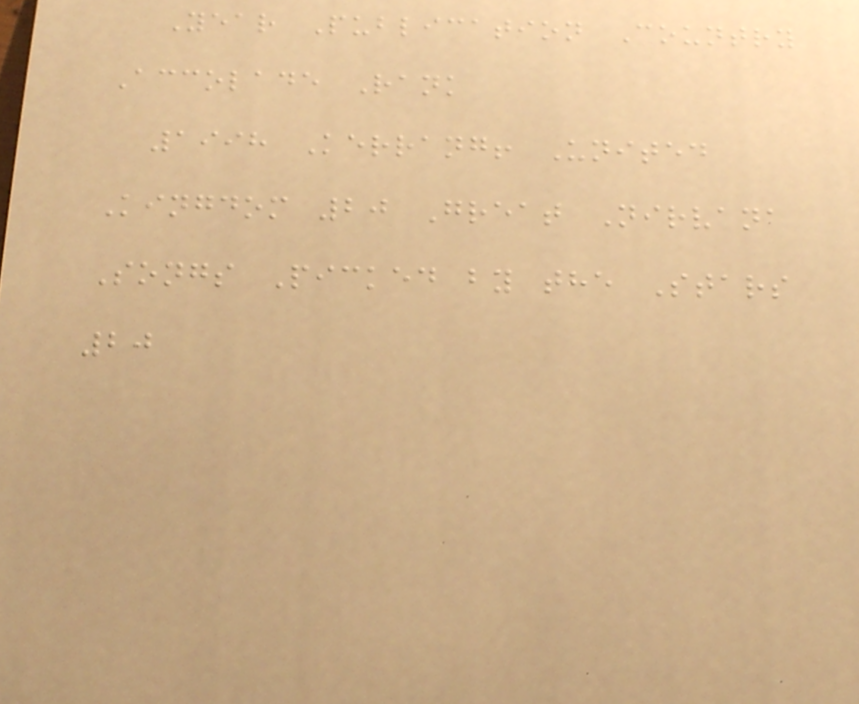Year Publication Country
Accolade Rank
1998 Kerrang! United
Kingdom 20 Great Nirvana
Songs Picked by the Stars
20
